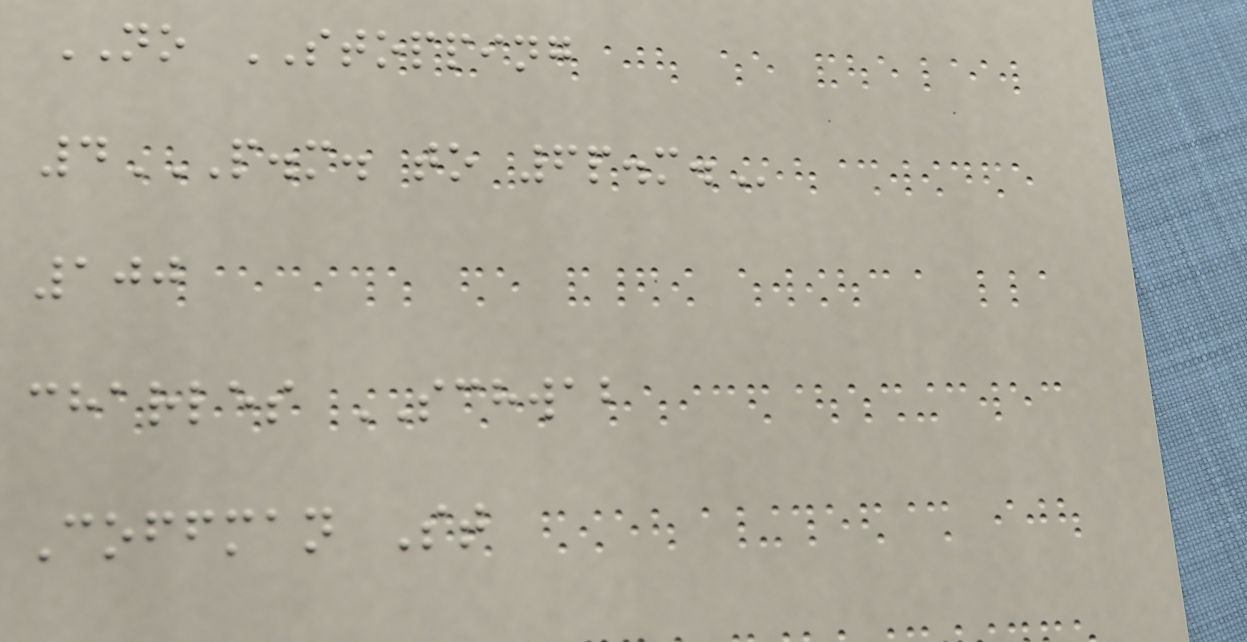NO STOPPING
4P.M. TO 6P.M.
100
charles SCHWAB
Coffman St
